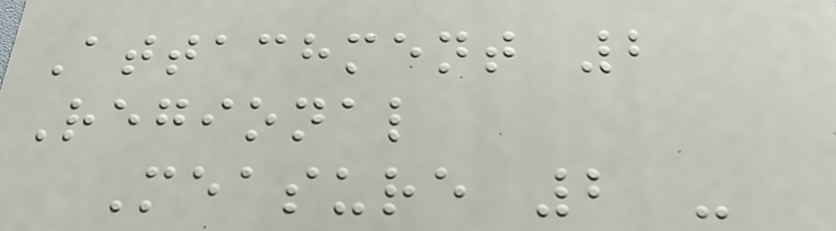Attachment 2
Regional
Measure 2 -
